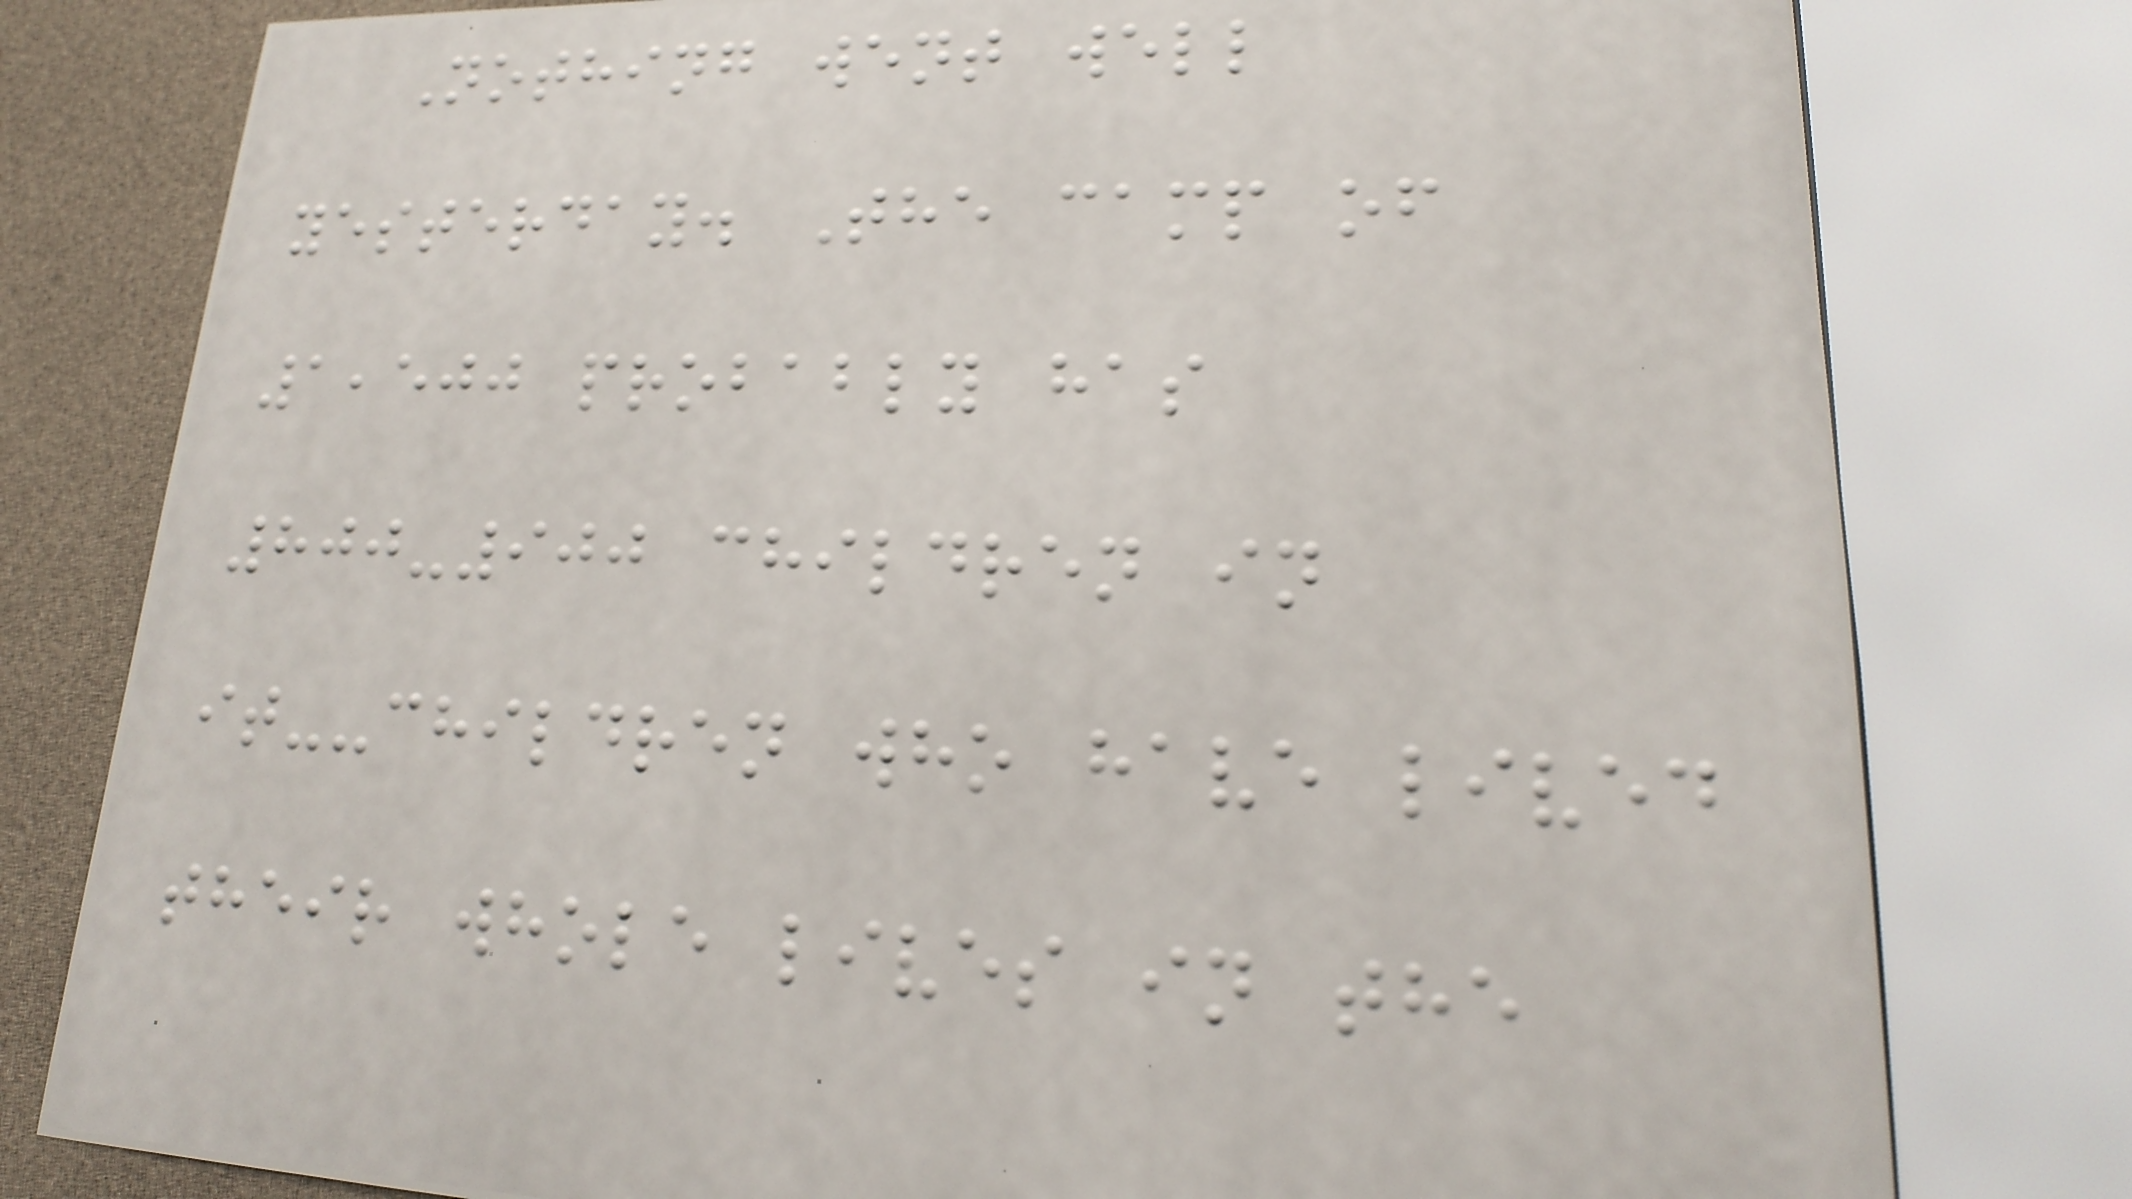Nothing went well
yesterday. The camp of
1,500 probably has
800-900 children in
it--children who have lived
their whole lives in the
